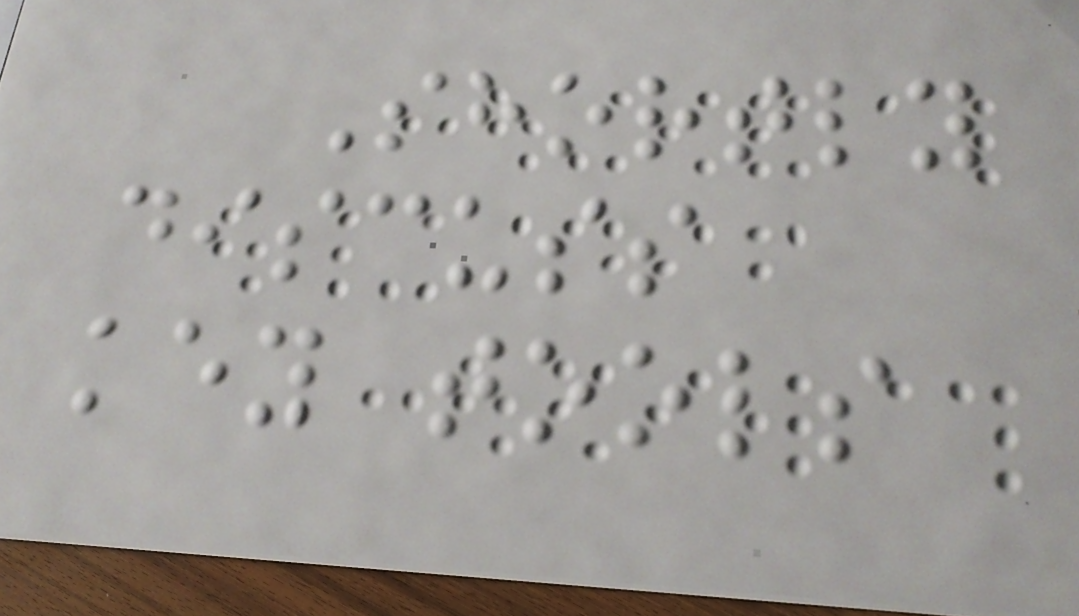Shortly
discuss
key tools
